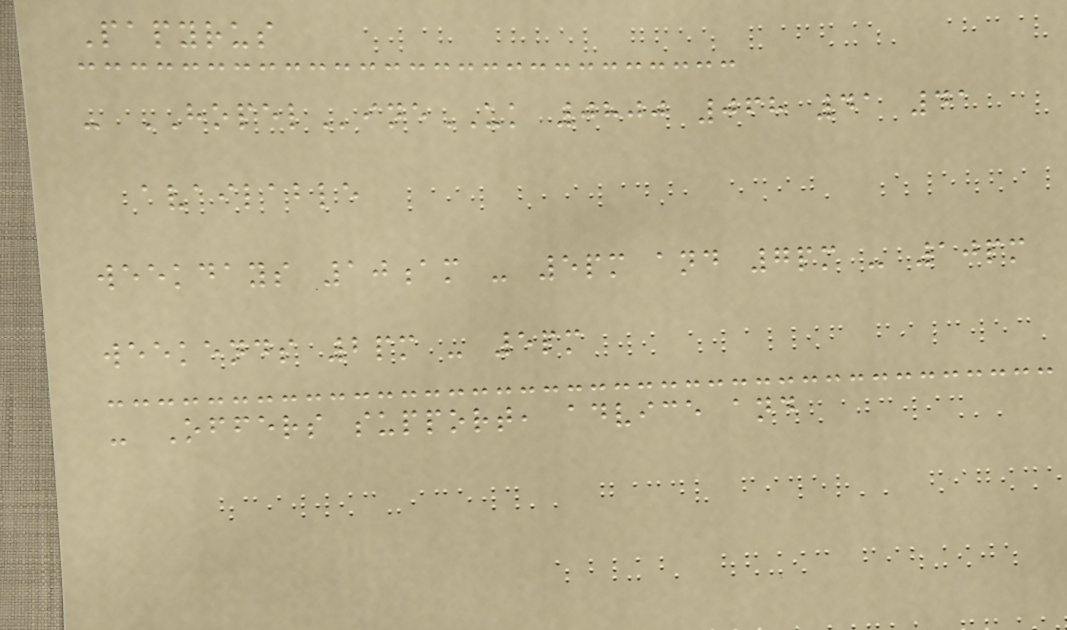Papyrus
- HOPELineUK 0800 068 41 41
available
weekdays 10am - 5pm and 7pm - 10pm
weekends 2pm - 5pm
- Offers support, advice and
